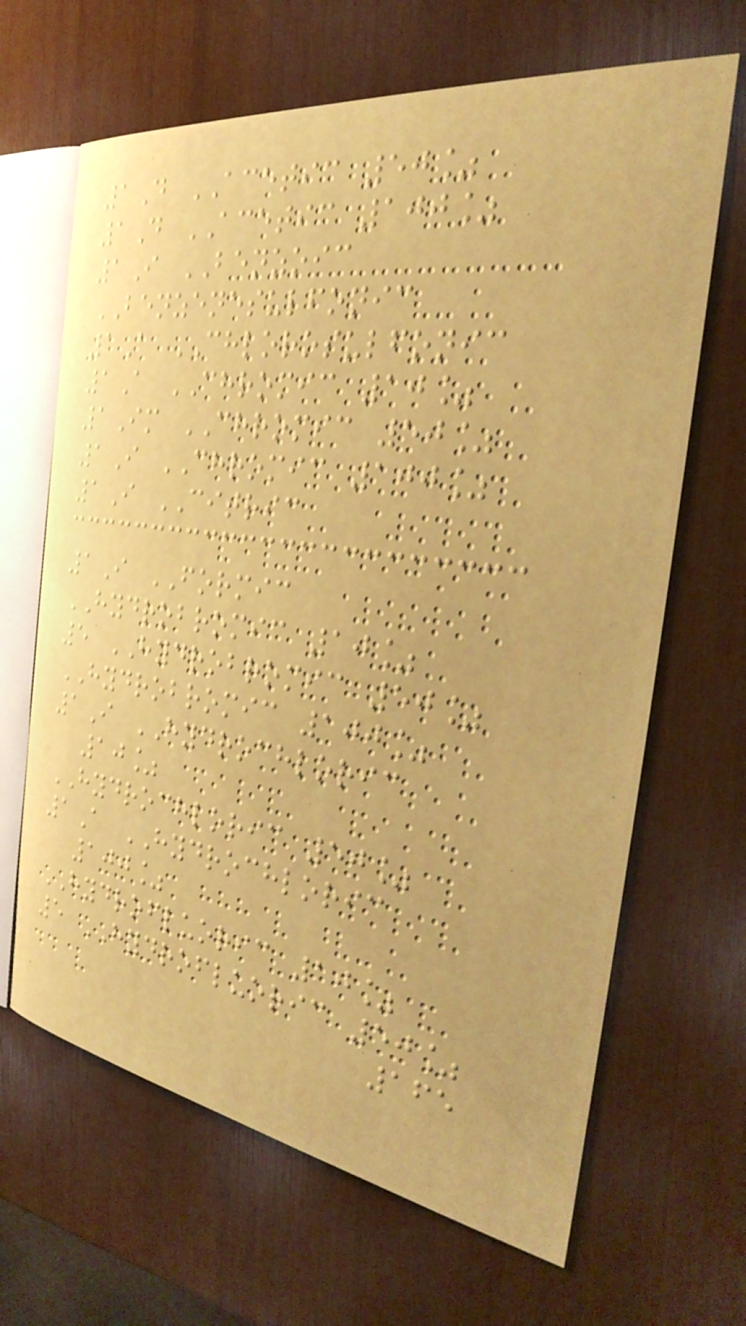1D ACETIC 50%
1D ACETIC 100%
1I BENZOIC
BENZENESULFONIC
1A CHLOROSULFONIC
1A CHROMIC 10%
1Im CHROMIC 50%
1I CHROMIC 100%
1I CITRIC
1I FORMIC
HYDROBROMIC 10%
5 HYDROBROMIC 50%
HYDROBROMIC 100%
1I HYDROCHLORIC
10%
HYDROCHLORIC 50%
1A HYDROCHLORIC
100%
HYDROFLUORIC 10%
5 HYDROFLUORIC 50%
165
